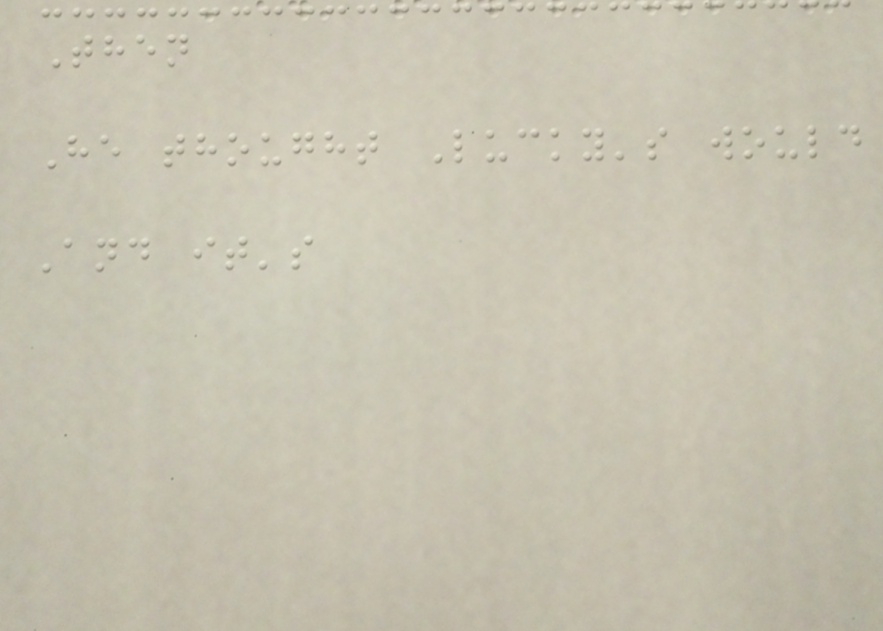Then
He thought Lucky's would
And it's
